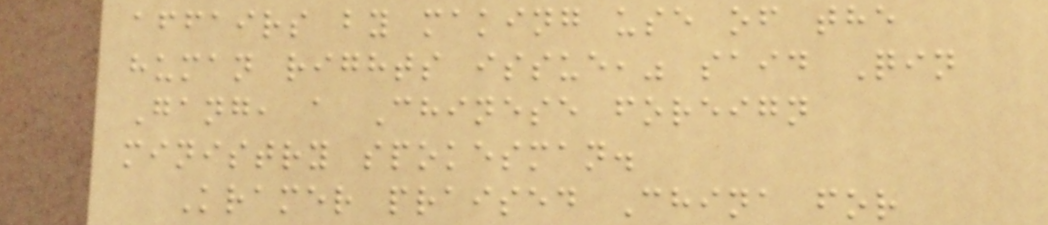affairs by making use of the
human rights issue," said Qin
Gang, a Chinese foreign
ministry spokesman.
Kramer praised China for
